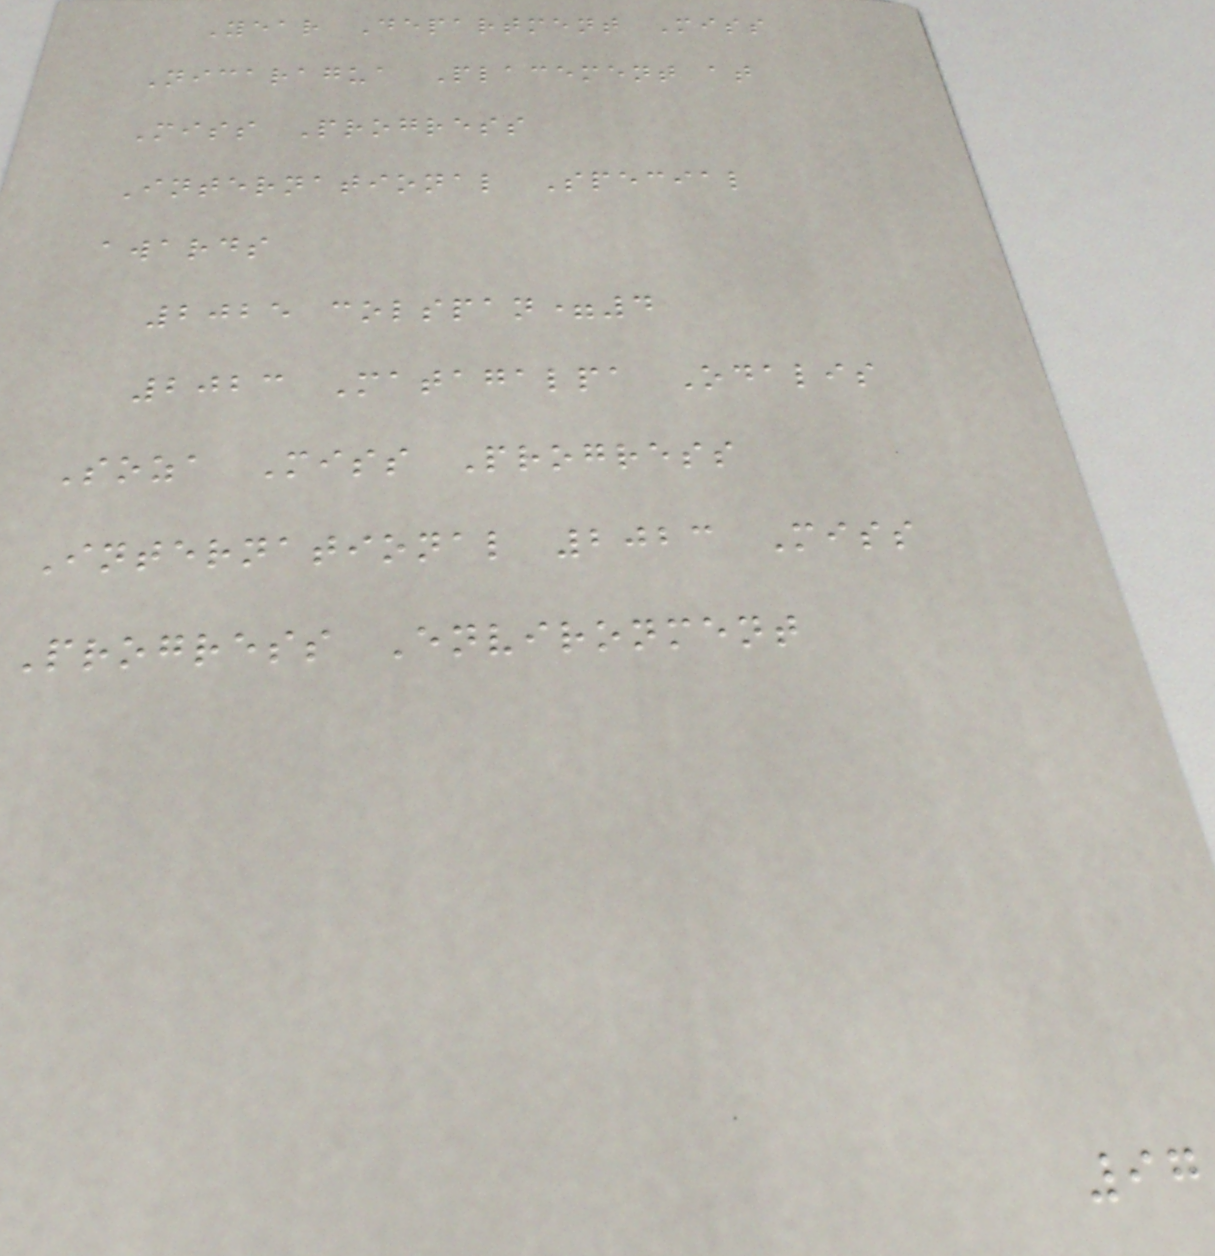Year Department Miss
Nicaragua Placement at
Miss Progress
International Special
awards
2025 colspan=4
2023 Matagalpa Odalis
Soza Miss Progress
International 2023 Miss
Progress Environment
97
